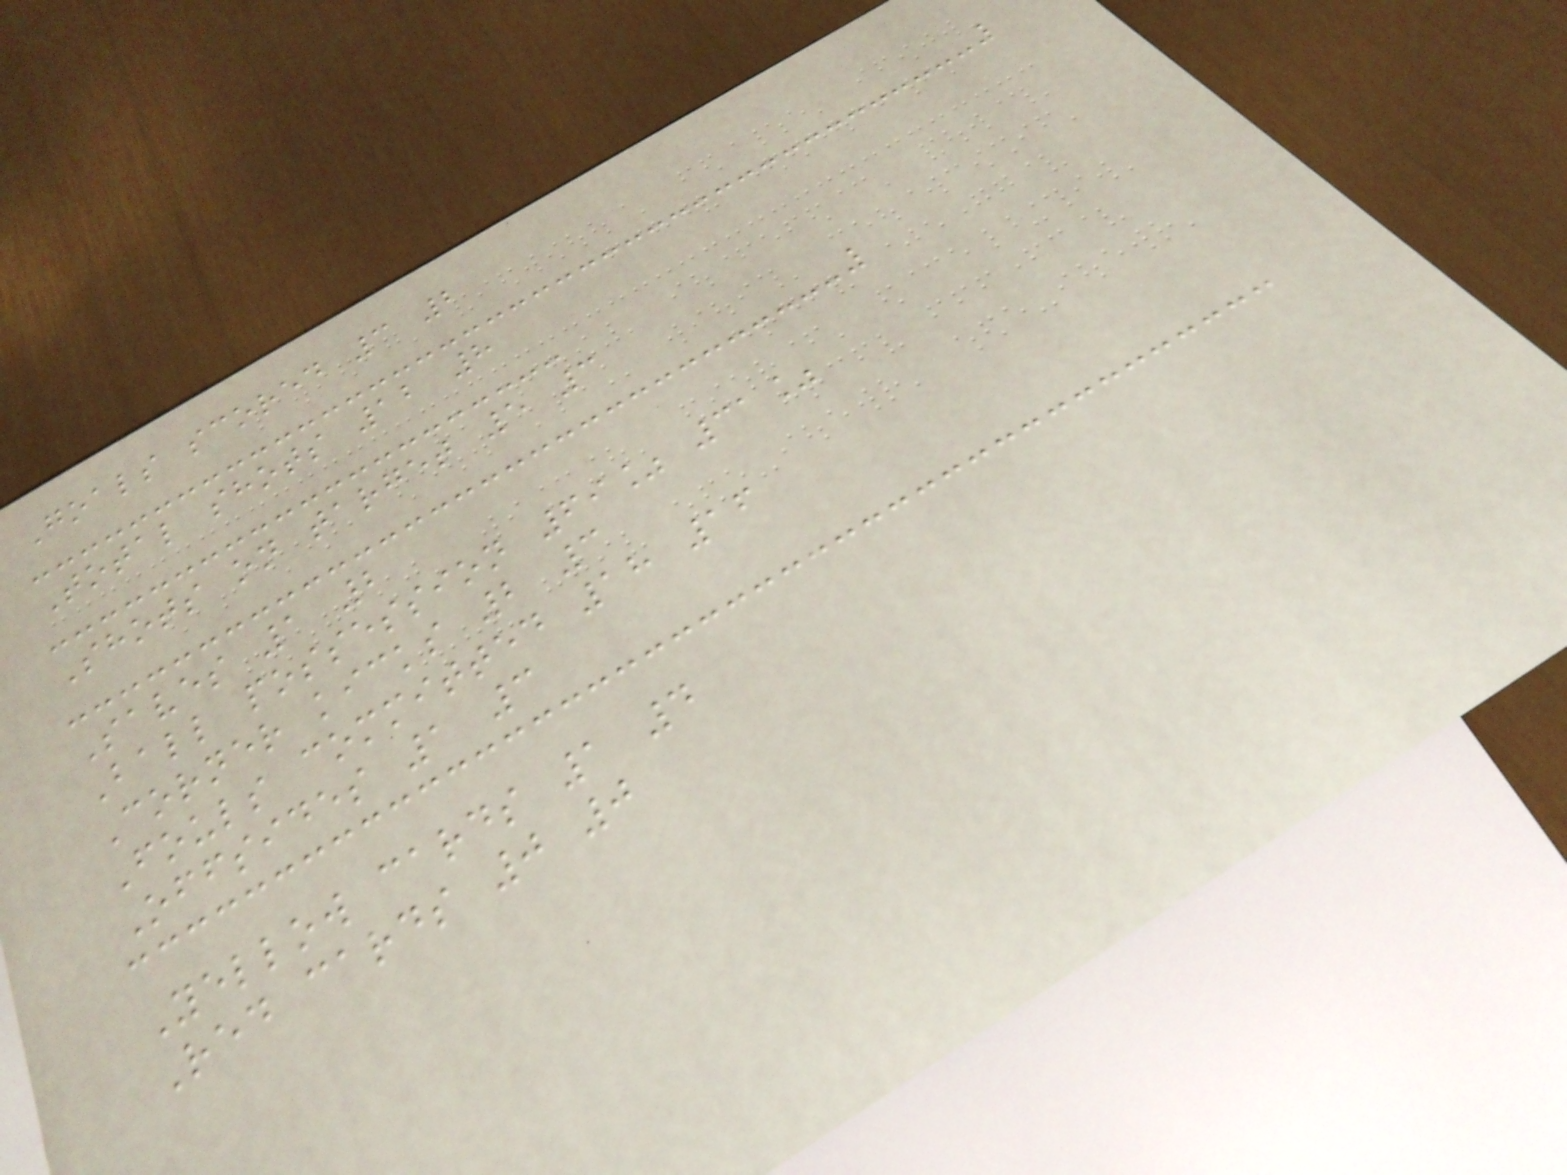Goals scored 3 2
Total shots 12 8
Shots on target 5 3
Saves 1 2
Ball possession 69% 31%
Corner kicks 2 3
Fouls committed 18 16
Offsides 1 3
Yellow cards 1 4
Red cards 0 0
